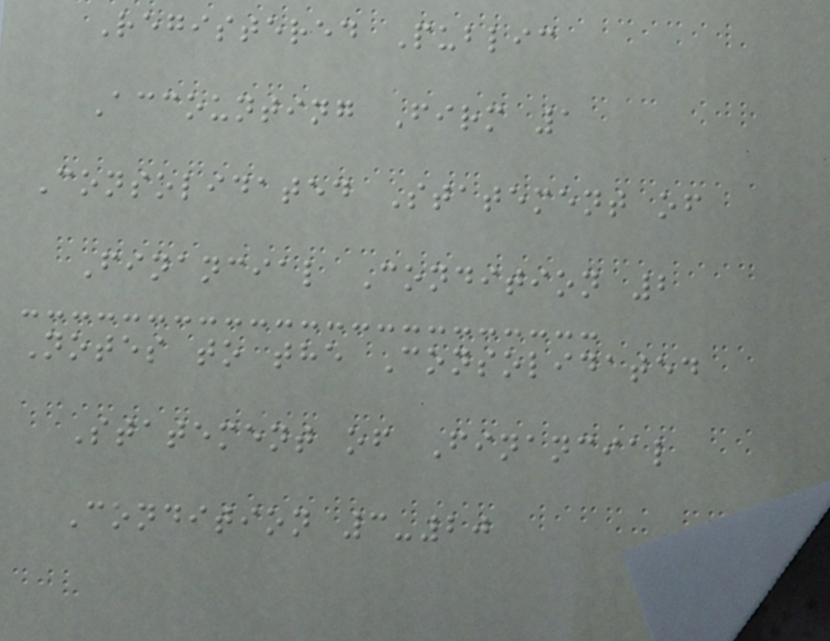Registered Public
Accounting Firm 1
Consolidated Statement of
Financial Condition 2
Notes to the Consolidated
Statement of Financial
Condition 3-20
